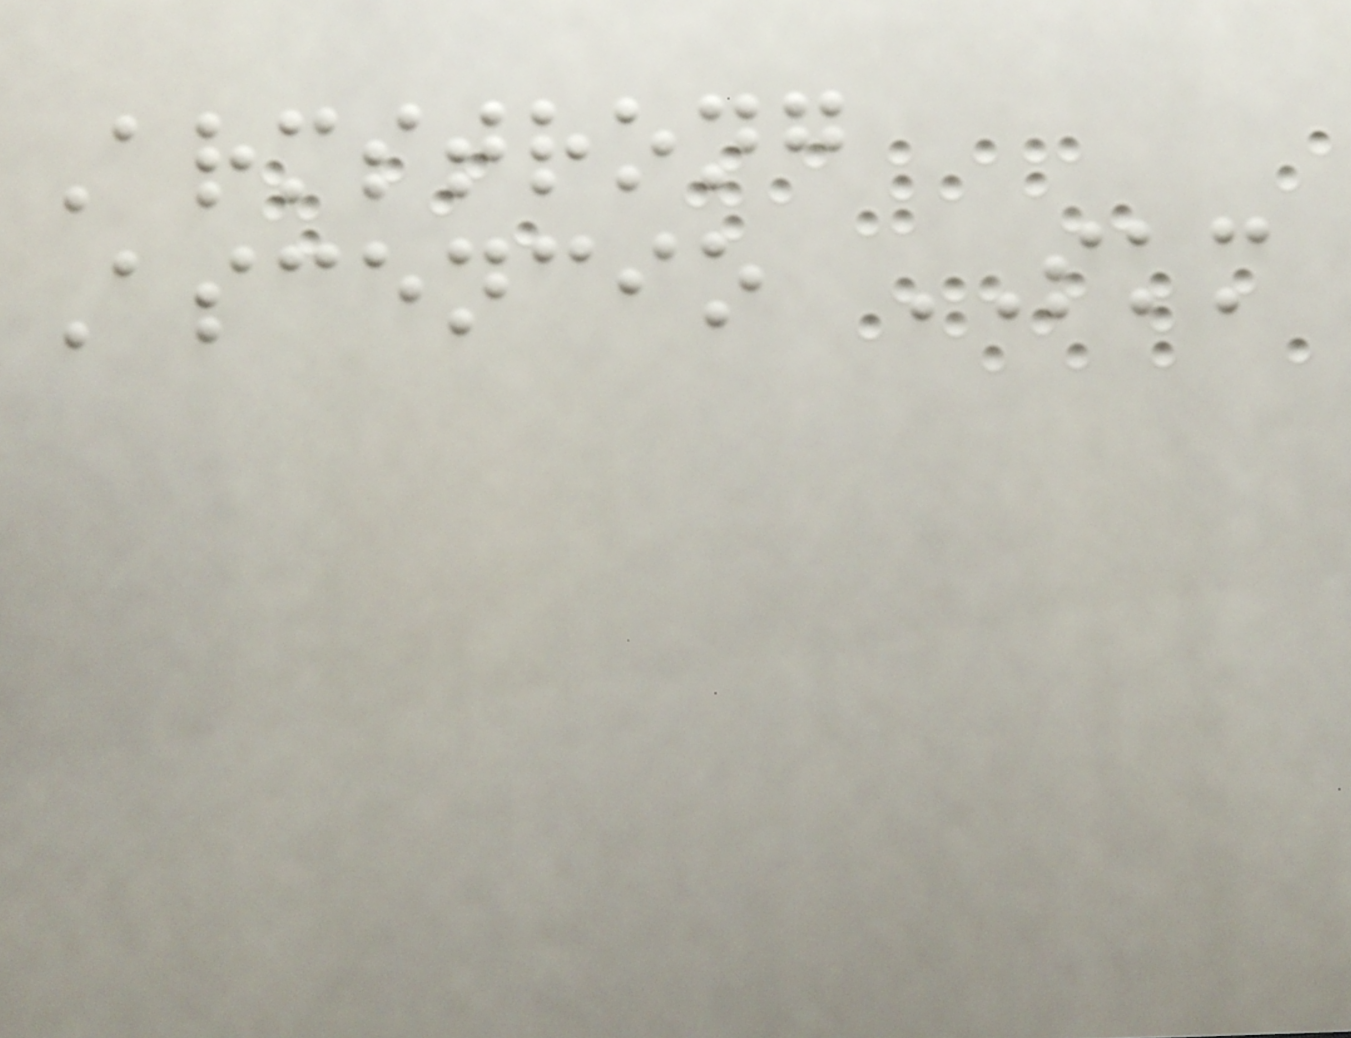Armstrong
Ascencio SKM
